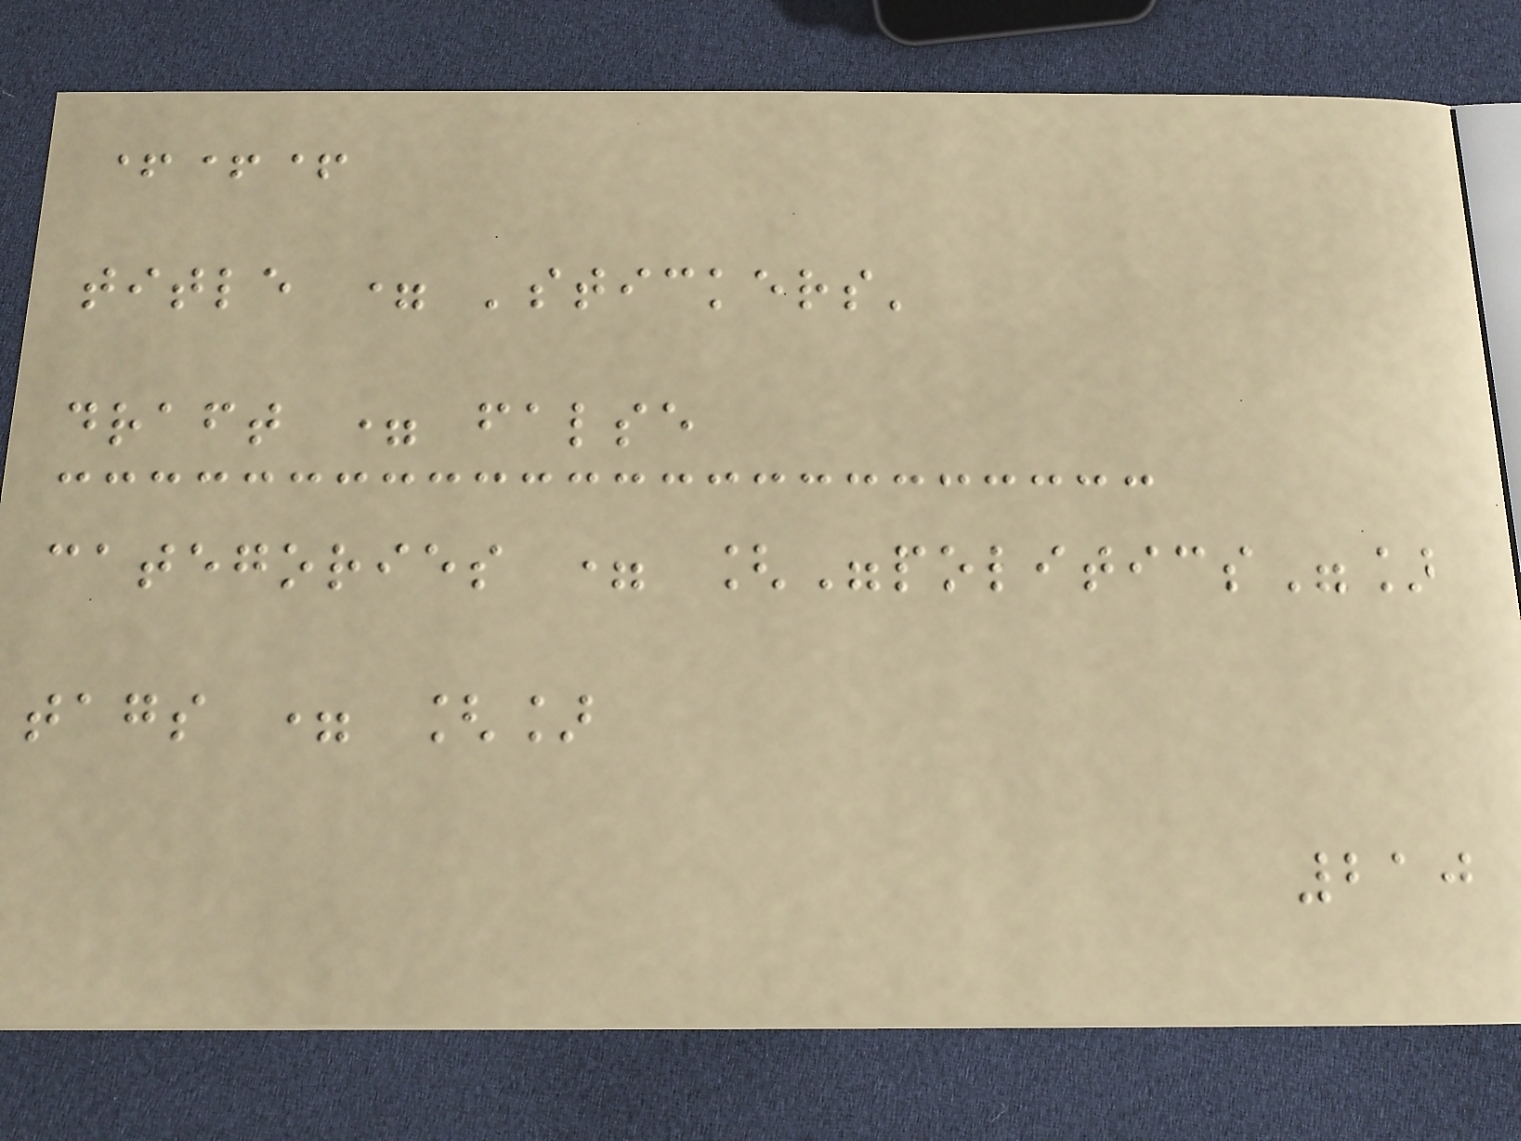+++
title = 'stickers'
draft = false
categories = ["politics"]
tags = []
210
